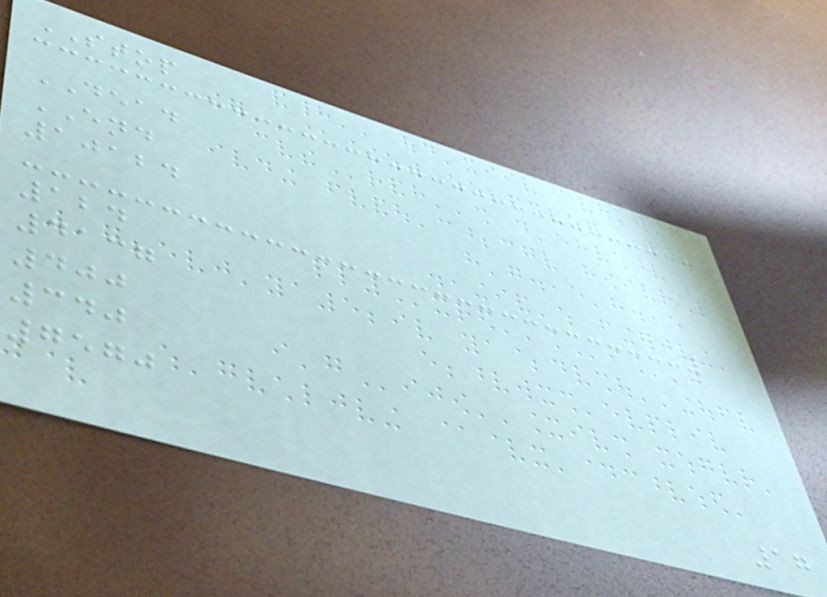STOP
DEAD
END
10124
124
4137
400
340
7570
17
